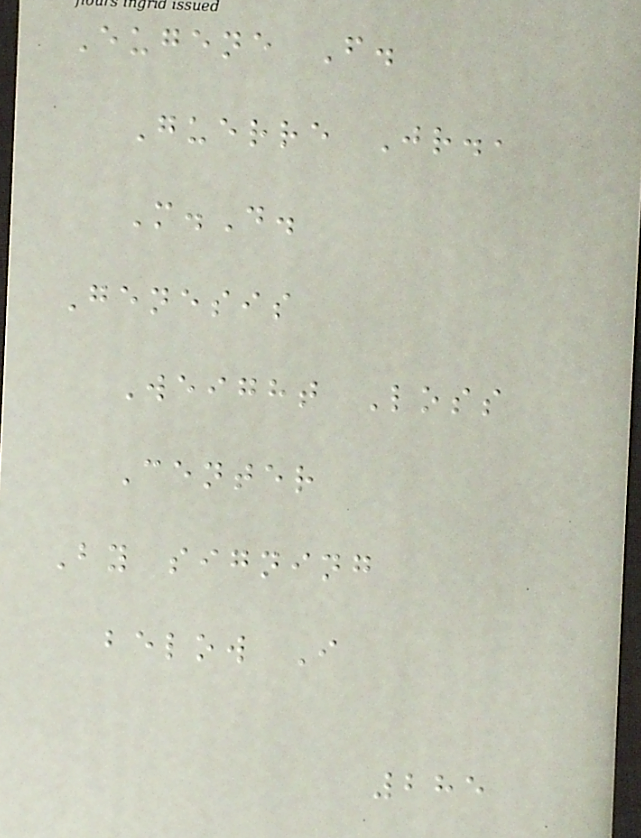Eugene F.
Guerre Jr.,
M.D.
Genesis
Weight Loss
Center
By signing
below I
285
